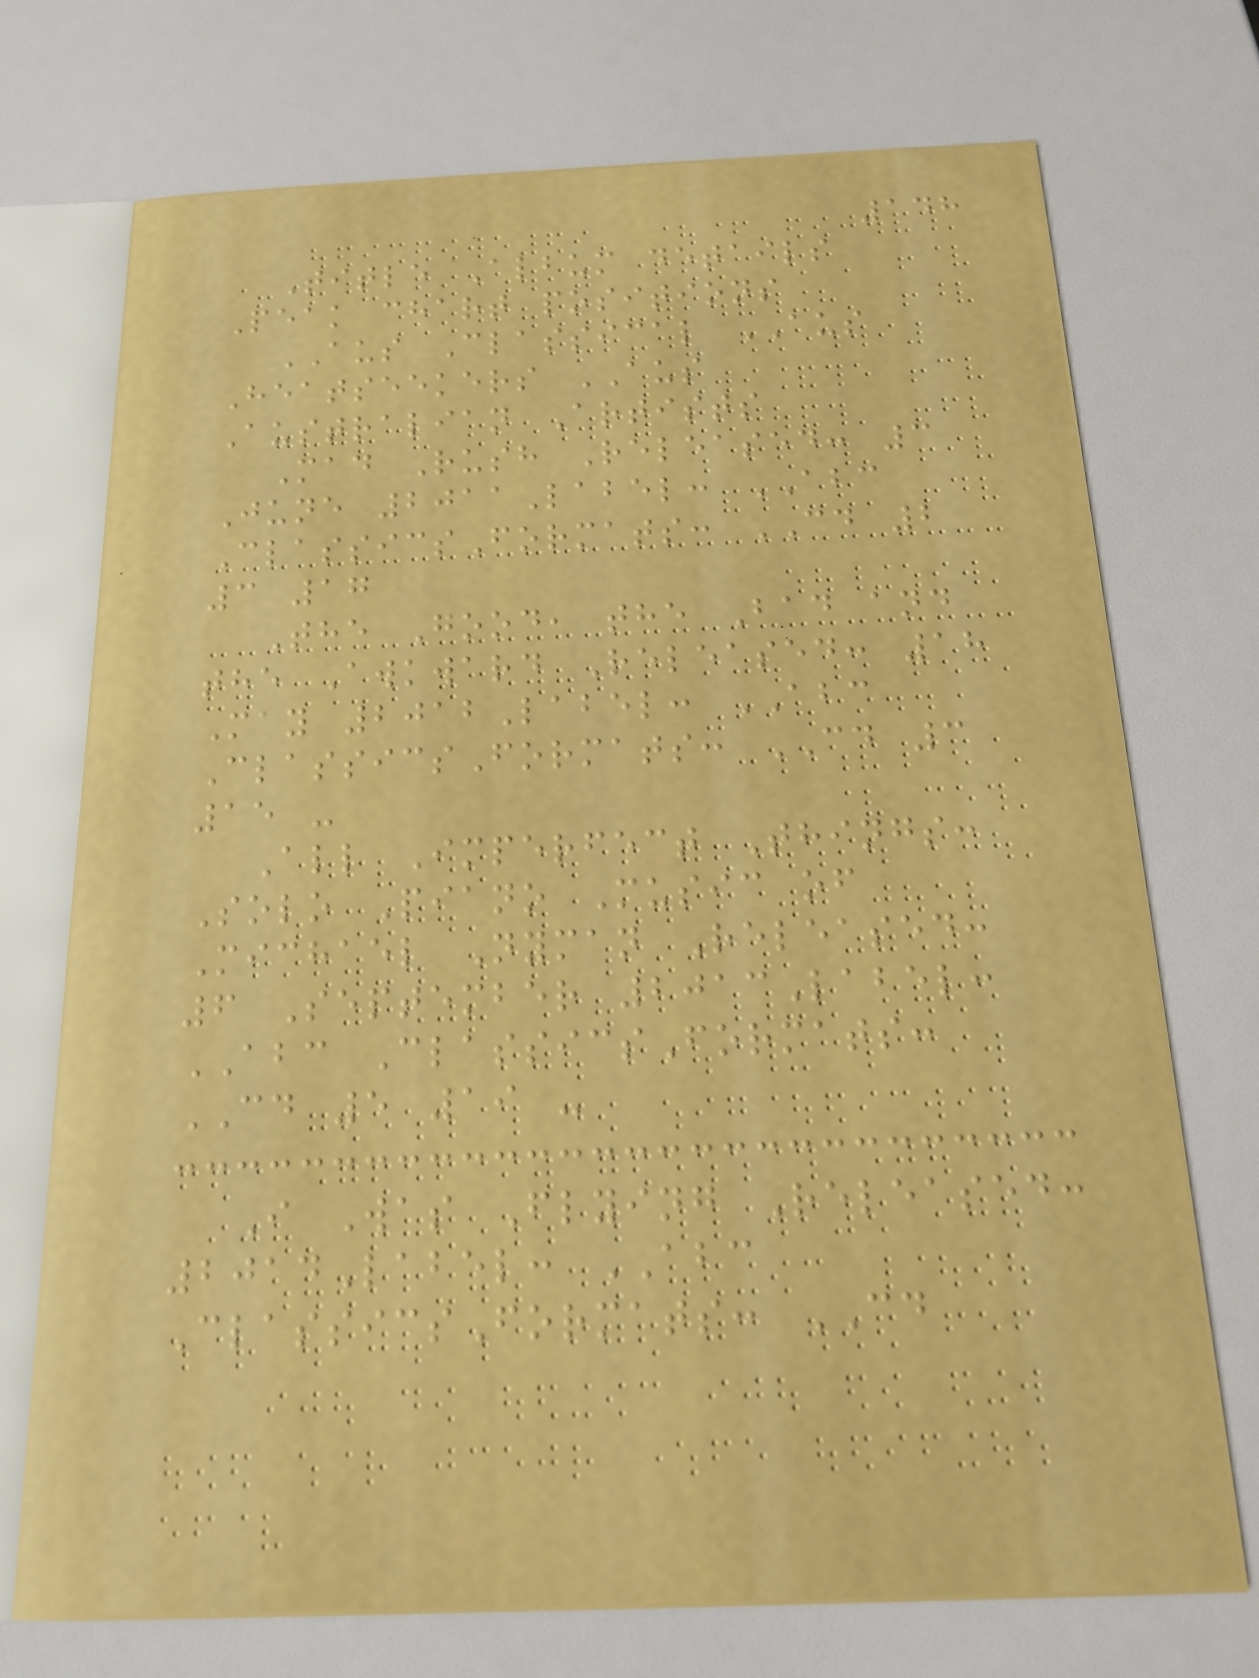148
Title Album details
Peak chart positions
AUS Classical AUS
Heatseekers AUS
Australian Artists
Mad Rush Released: 3
June 2011Label: ABC
ClassicsFormats: CD 2
3 17
The Good, the Bad and
the Awkward Released: 18
May 2012Label: ABC
ClassicsFormats: CD 3
15 -
All Imperfect Things:
Solo Piano Music of
Michael Nyman Released:
6 September 2013Label:
ABC ClassicsFormats:
CD 5 19 -
I Was Flying Released:
2014Label: ABC
ClassicsFormats: CD
